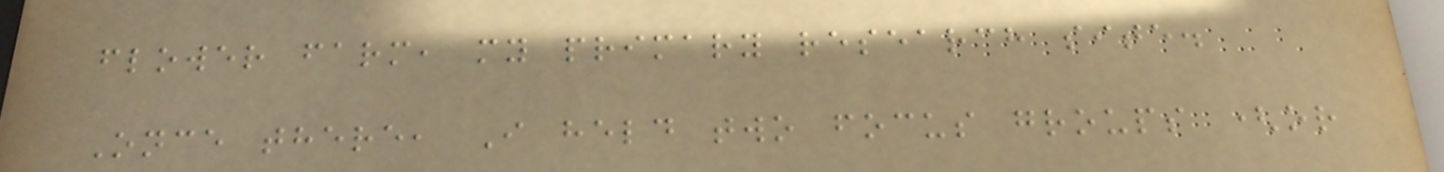flower farm, my primary research site.
Once there, I held two focus groups (or
